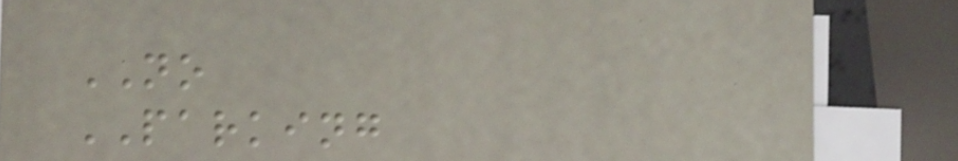NO
PARKING
